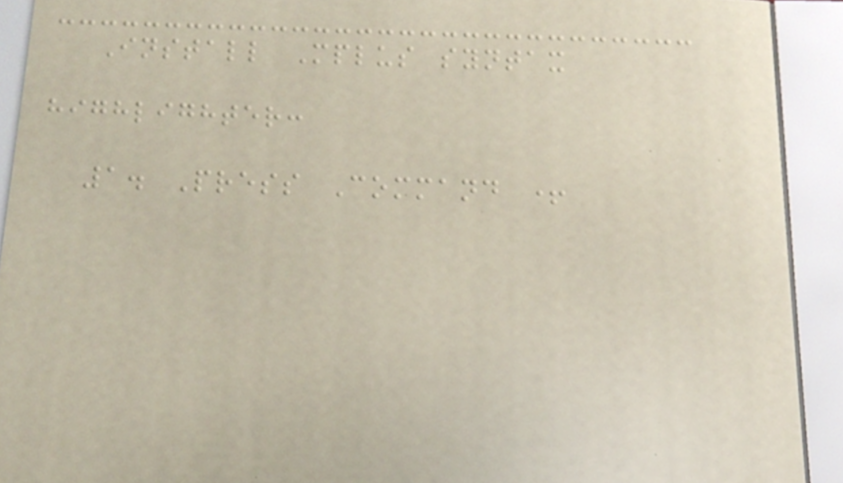Install Mplus syntax
highlighter:
1. Press Command +
